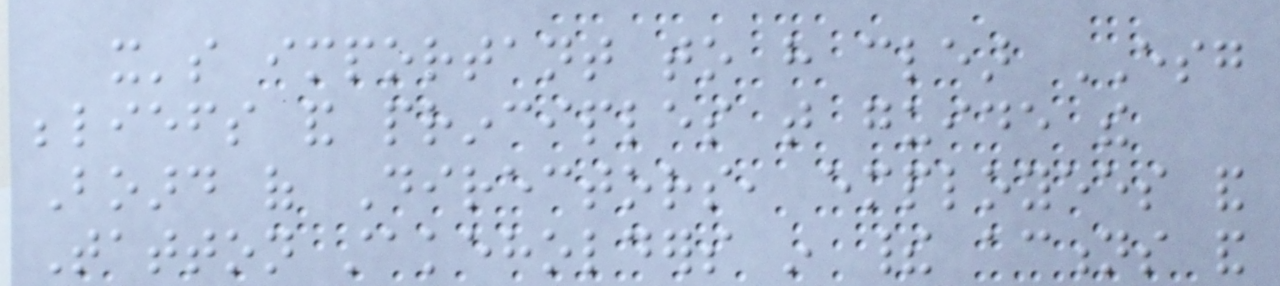it's important to have clear ESG
beliefs and principles that guide the
Board of Directors, employees and
Tatton stakeholders in their actions and
